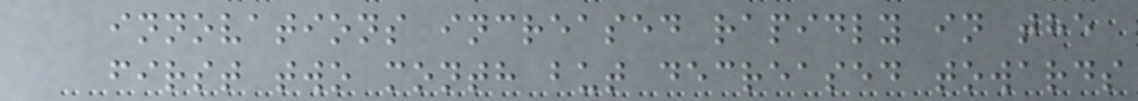innovations increased rapidly in the
first two month but decreased towards
